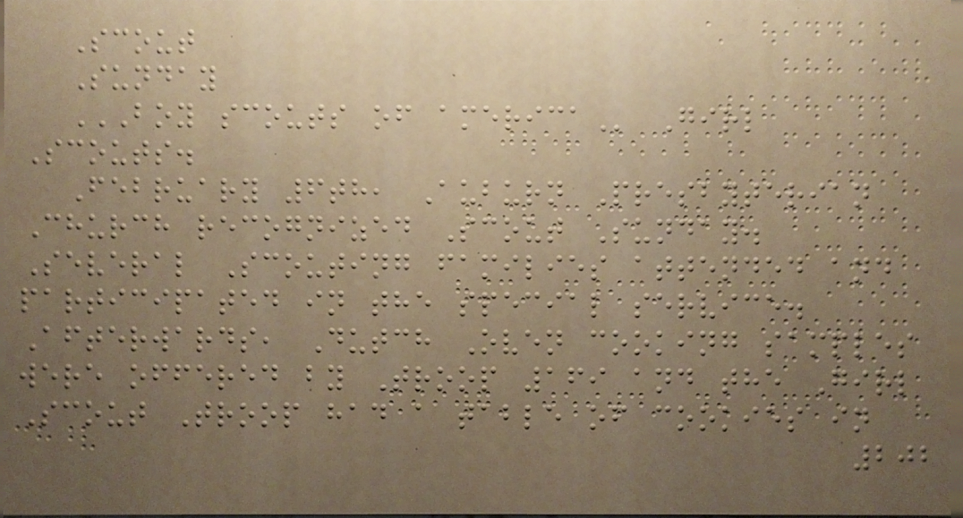Scout
Sunday
BOY SCOUTS OF AMERICA Girl
Scouts.
February 6th, Auburn Presbyterian
Church recognized Scout Sunday.
Several Scouting families attended and
participated in the special service.
Afterwards, Dutch Oven cooking samples
were offered by Troop 169 and the Girl
Scout Troop had a table of cookies in
202
